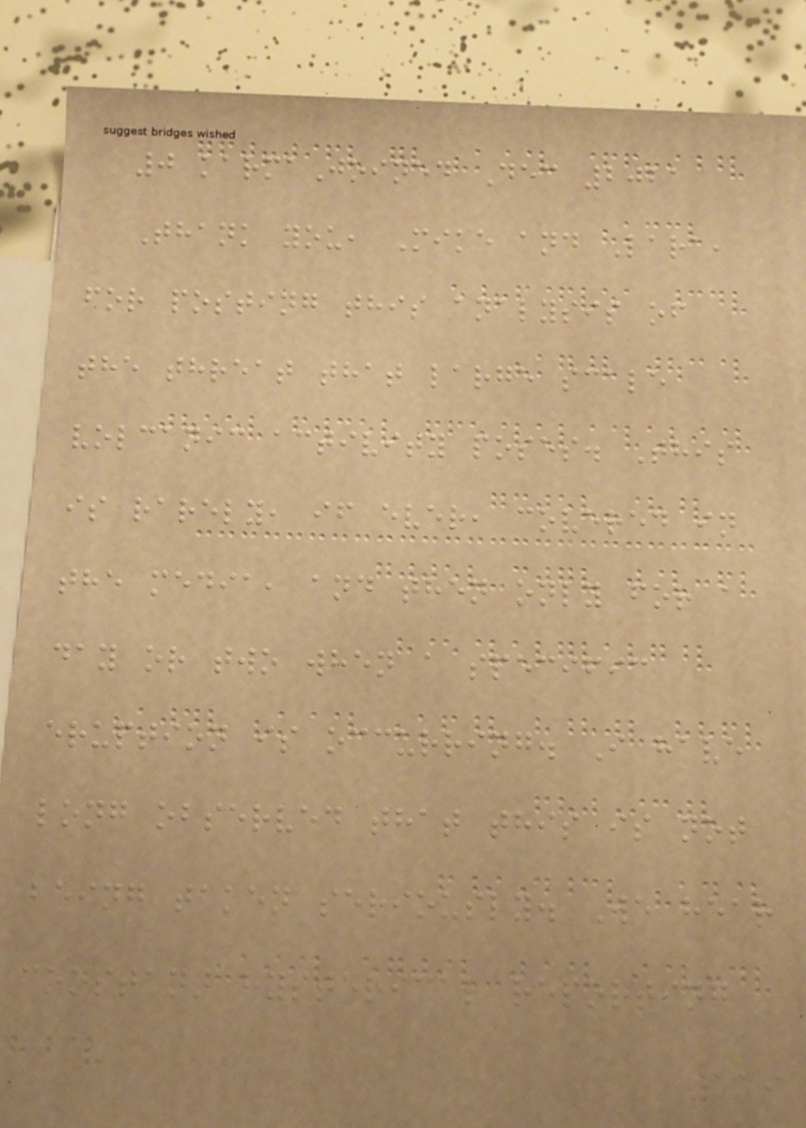0 karmaJoined Dec 2021
Thank you, Mike and Lara,
for posting this analysis of
the threat that large scale
volcanic activity poses. This
is rarely, if ever, covered in
the media, and then only for a
day or two when a specific
eruption is occurring. I have
long observed that this is not
being taken seriously. We hear
constant hysterical reporting
119
